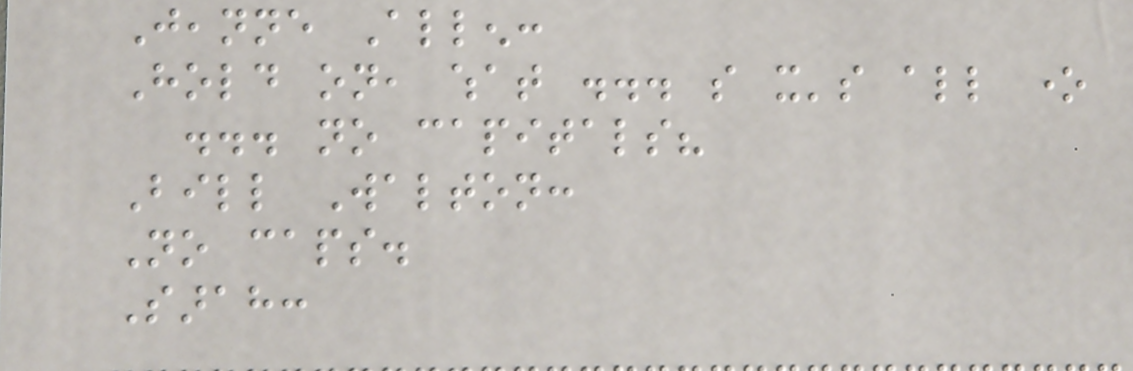Jeanne Allen:
Hold on, what ... so it's all one
... no capitals?
Bill Walton:
No caps.
Sarah:
